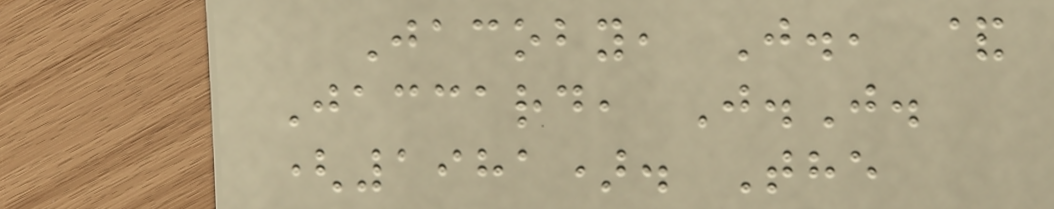Jacoby, J., &
Jaccard, J.J.
(1981). The
